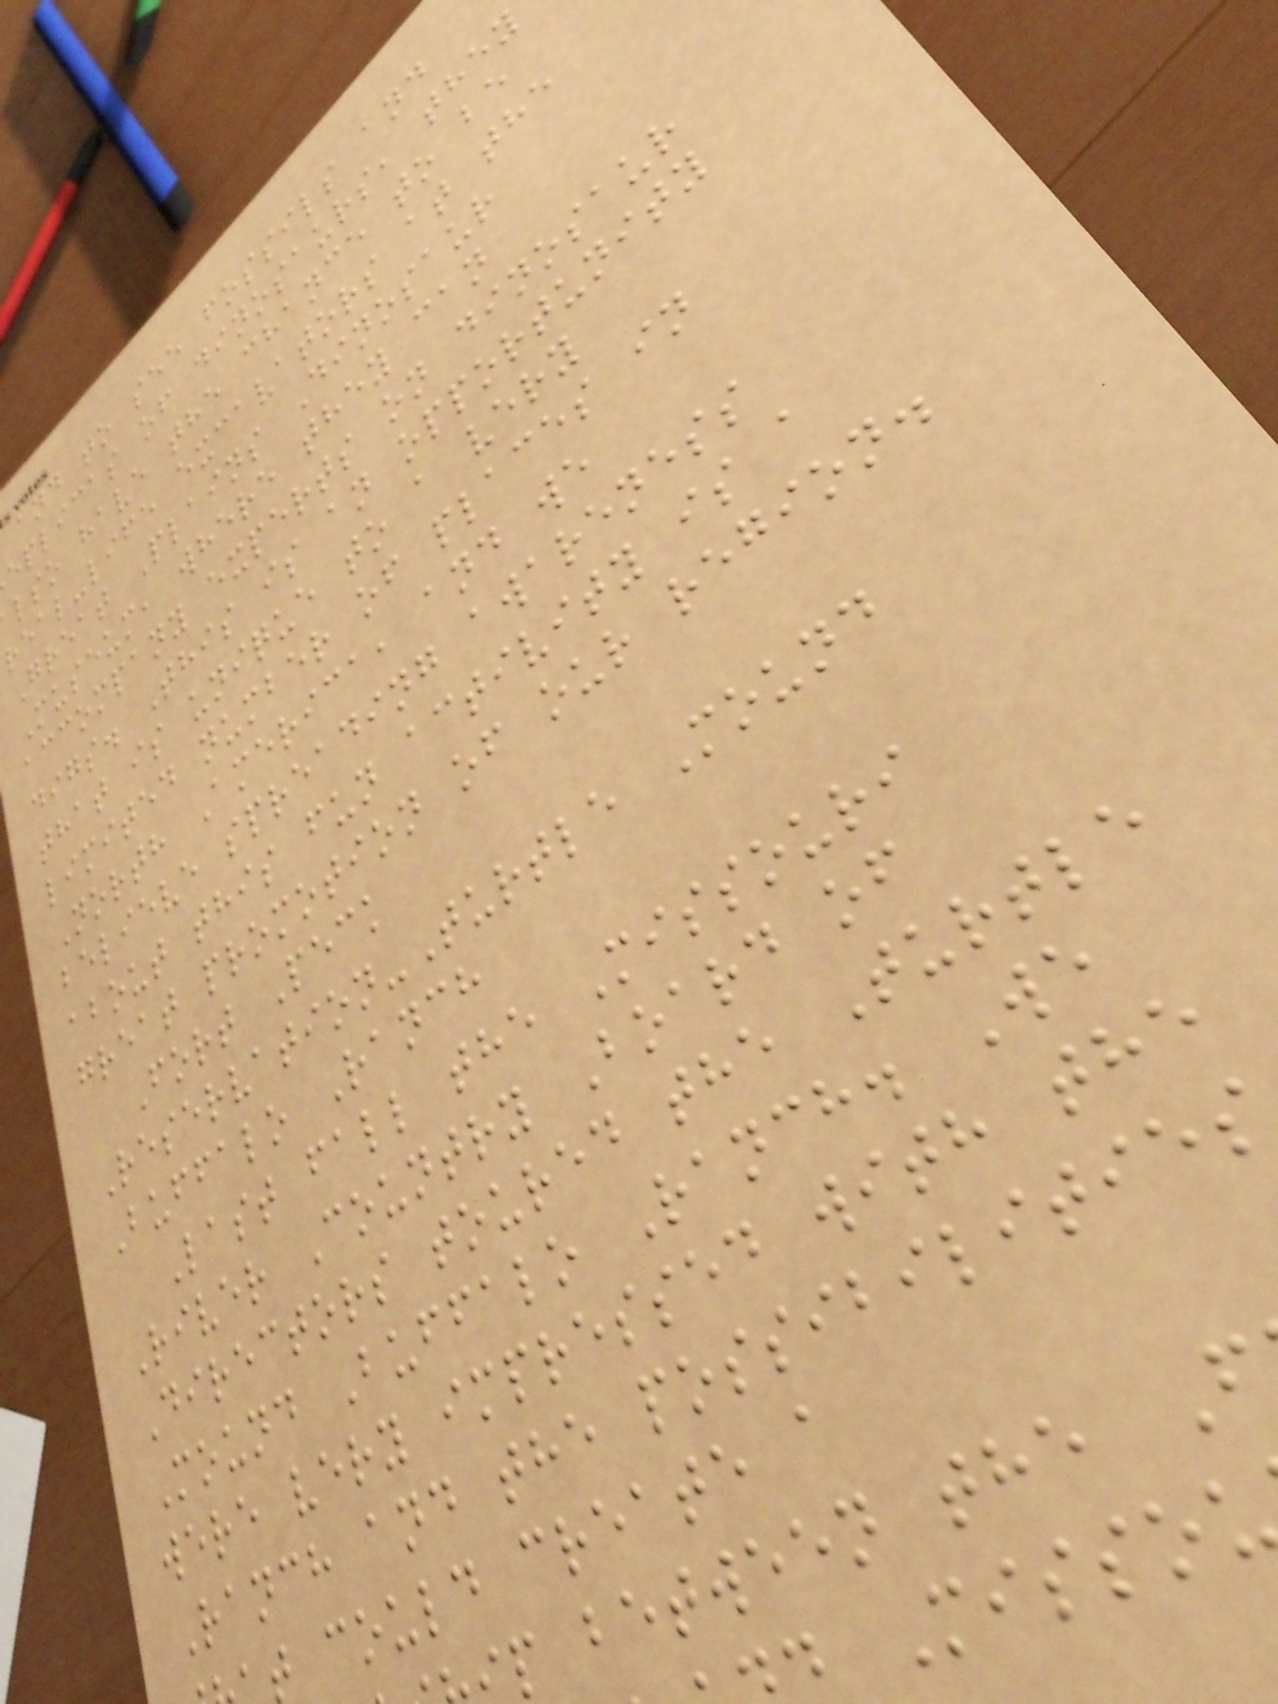and to see fossils and
eplicas of dinosaurs, they
lso have the chance to be
real-life excavators at the
Great Plains Dinosaur
Museum, where they can
accompany experts on dinosaur
digs. This is an opportunity
that is unique to a very
limited number of places in
North America, and we
believe spreading awareness
about this fun activity is a
great promotion of our region.
Fort Peck
Reservation-Turtle Mound
Buffalo Ranch
Last fall the Missouri
River Country Board of
Directors toured the Turtle
Mound Buffalo Ranch. We
were very impressed with the
Ranch and the possibilities
t could create a
p between the F
